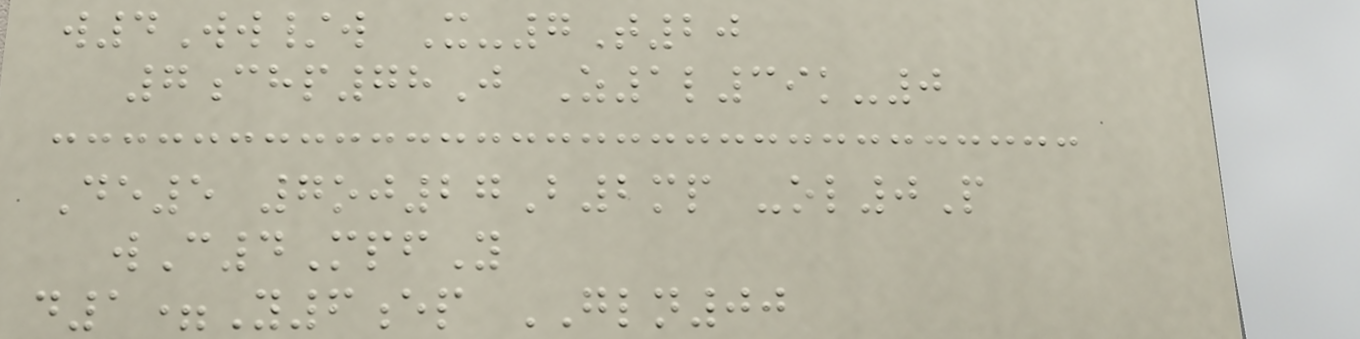w4Ww/w X-7T20
7chp78J Z1l39k-0
De5 7oj27B2mp -ol0P
wC4MpfY
d1=Y6ep GLN00
